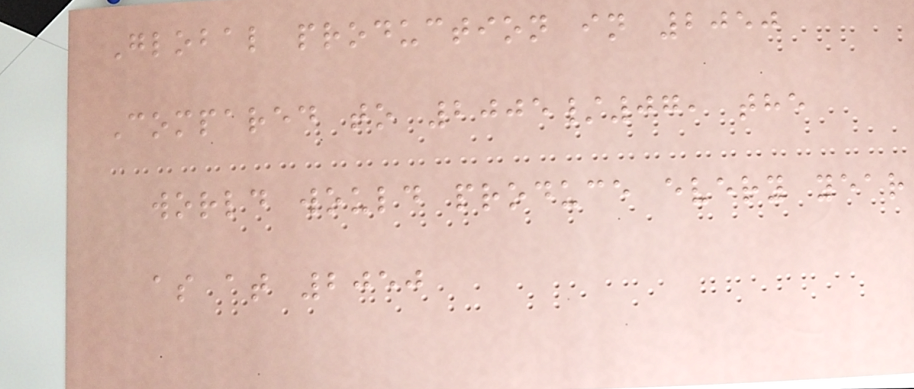Global production in 2050
Compared to 2005/07, the
world would produce every year
as at 2050
